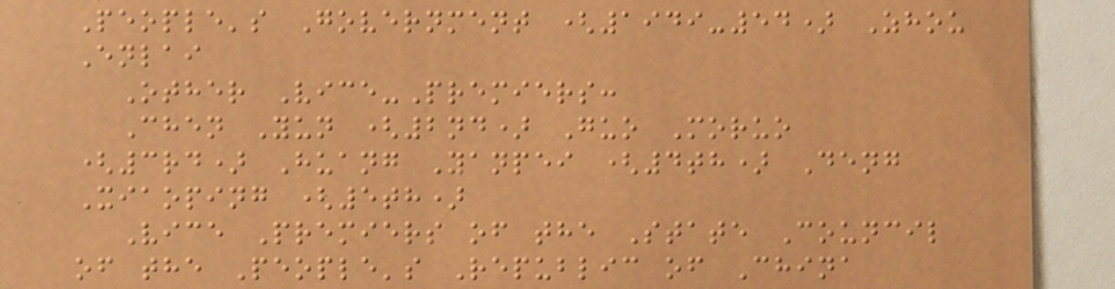People's Government (1949-54) Zhou
Enlai
Other Vice-Premiers:
Chen Yun (2nd) Guo Moruo
(3rd) Huang Yanpei (4th) Deng
Xiaoping (5th)
Vice Premiers of the State Council
of the People's Republic of China
